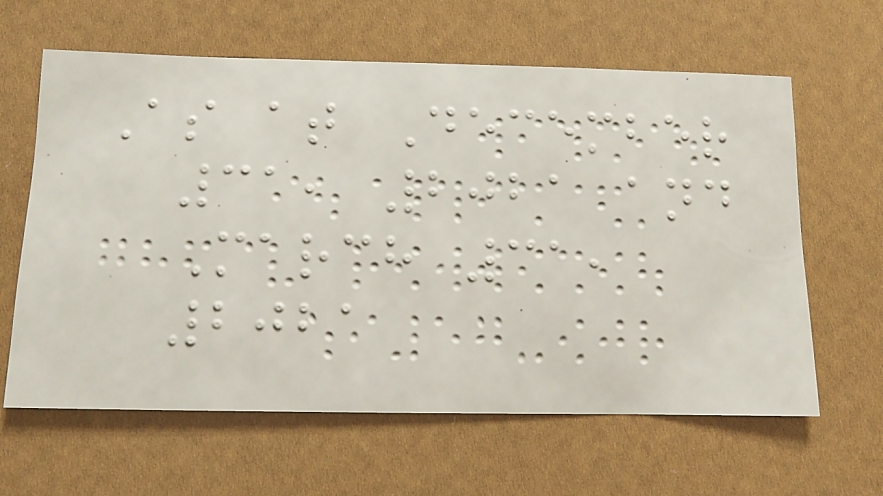As at December
31, 2021 and
March 31,
2021
